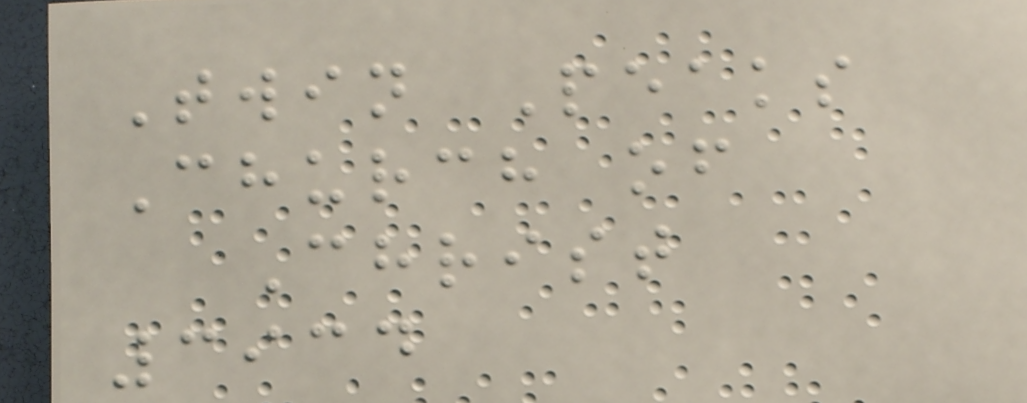Twin Peaks
Church of
Christ
3934
